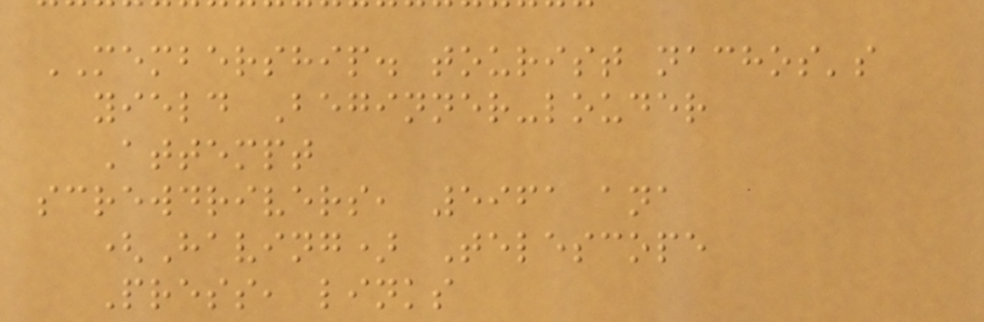MEMBERSHIP. tourist nachos's
yield Beginner-louder
Attempt
screwdrivers, 5961 ana
(Having) Telescope
Press, links
